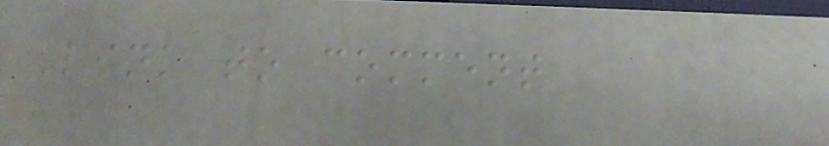Link to comment
